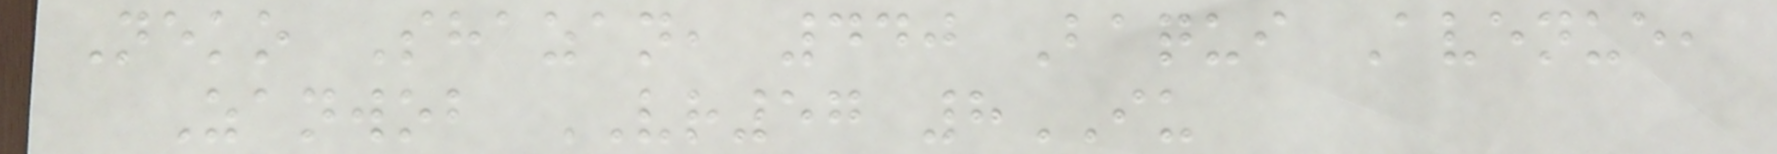Neko Shazan, 440 Baqui Avenue,
Zanwob VR57 8IU
